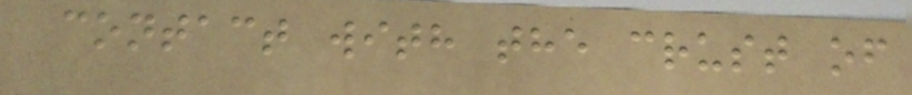contact with the crust of
